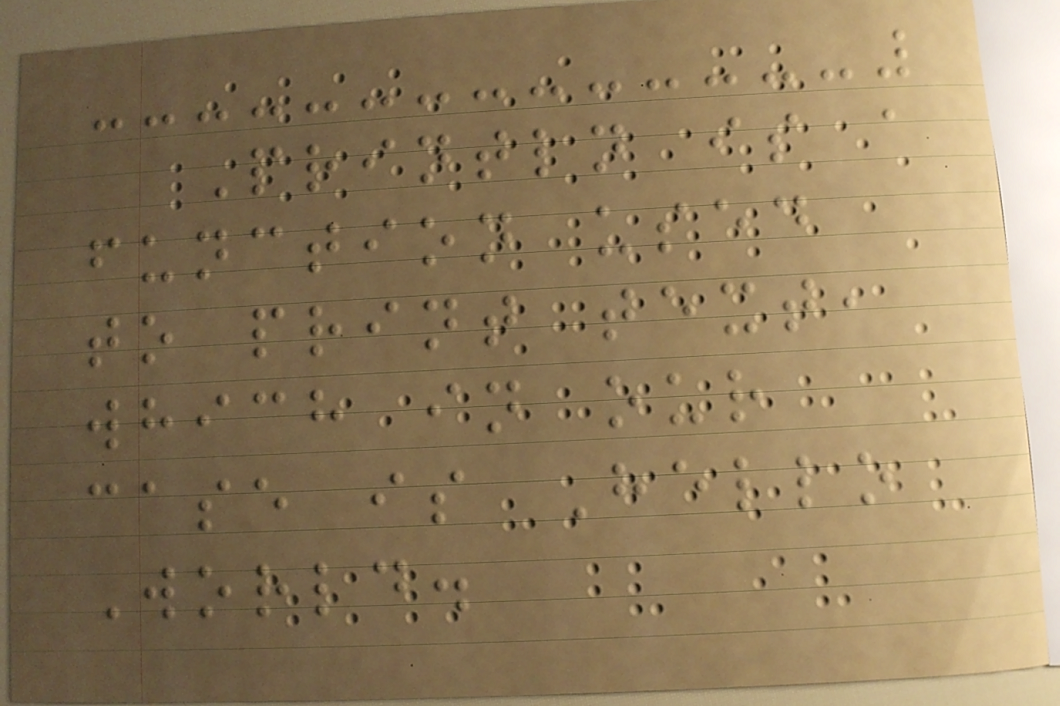Println is a
function used
to print text,
which in our
case is Hello
World.
